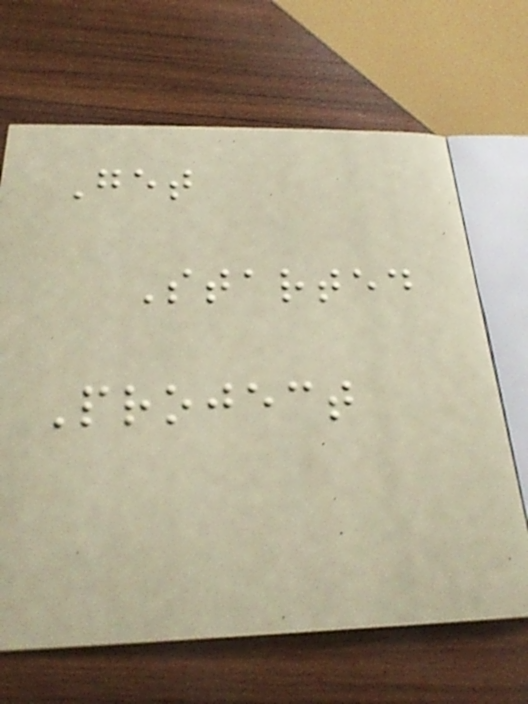Get
Started
Project
